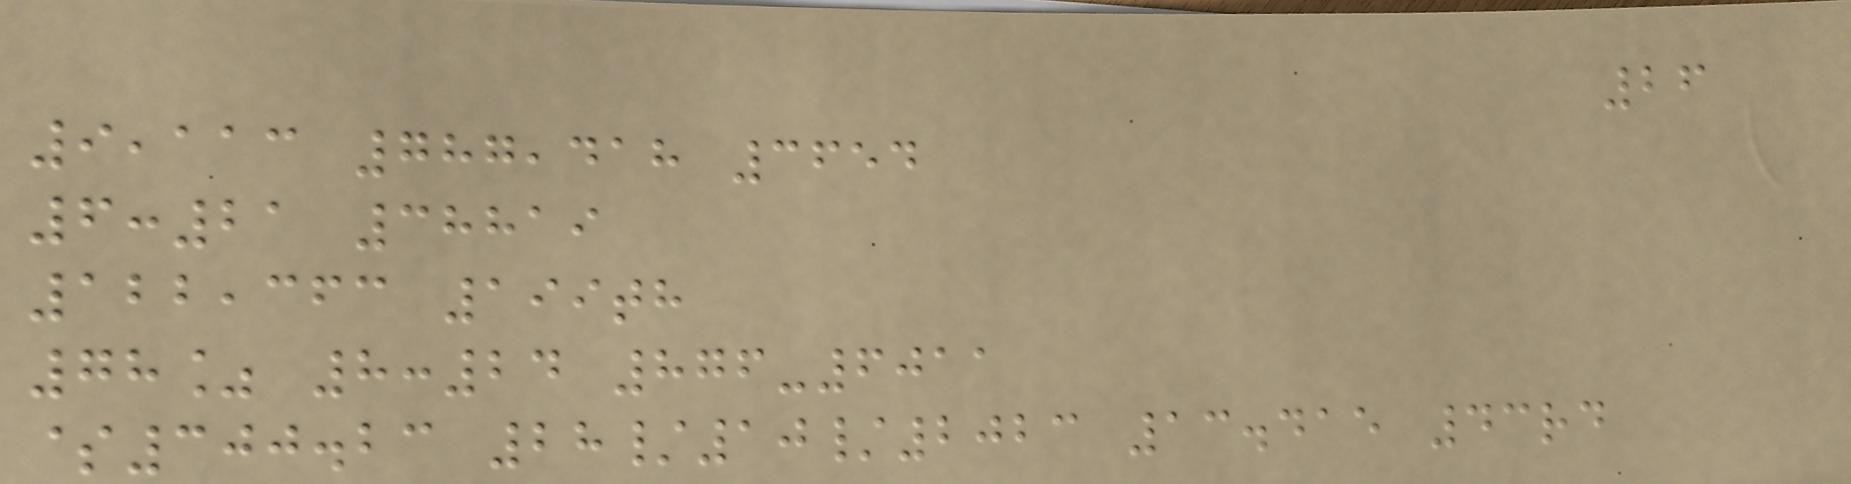26
9,113 787,418 3654
6:21 38819
122,363 199th
78% 8:24 876-6011
$300.23 28/10/2023 13.415 43rd
